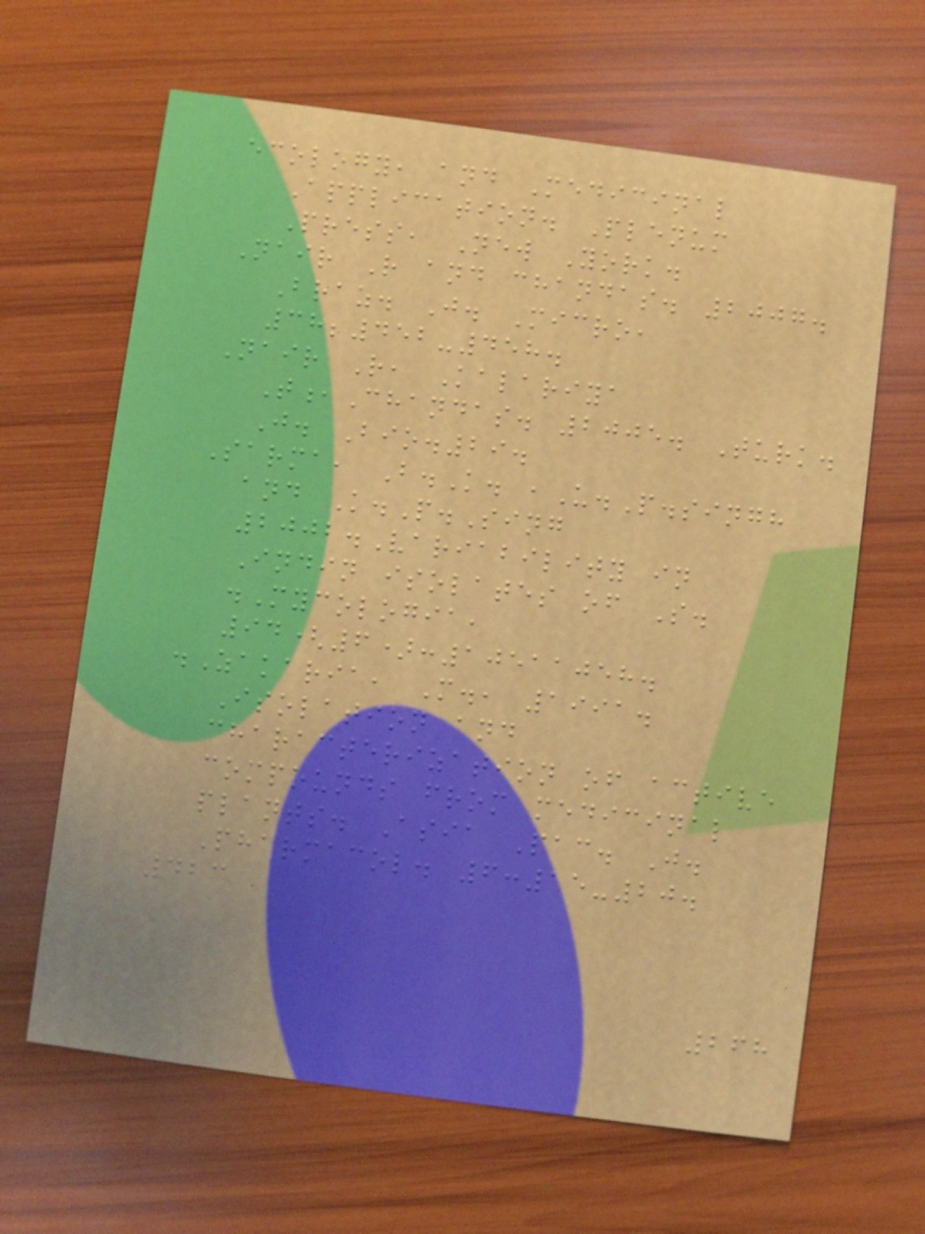ecology, and Medicinal
Application. Plenum
Press, New York.
Nair R and chandas. 2007.
Braz. J. Micro,
38;452-458.
Nair R, Kalariya
T,Chandas. 2005. Turk.
J. Bio.29.
Sarma, B.K. ,U.P.singh
and K.P.Sing
2002.Variability in
Indin isolates of S.
.Mycologia,
94(6):10511058.
.Zakaria, M., 1991.
Isolation and
characterization of active
compounds from medicinal
plants. Asia Pac. J.
Pharmacol. 6:15-20.
423
268
